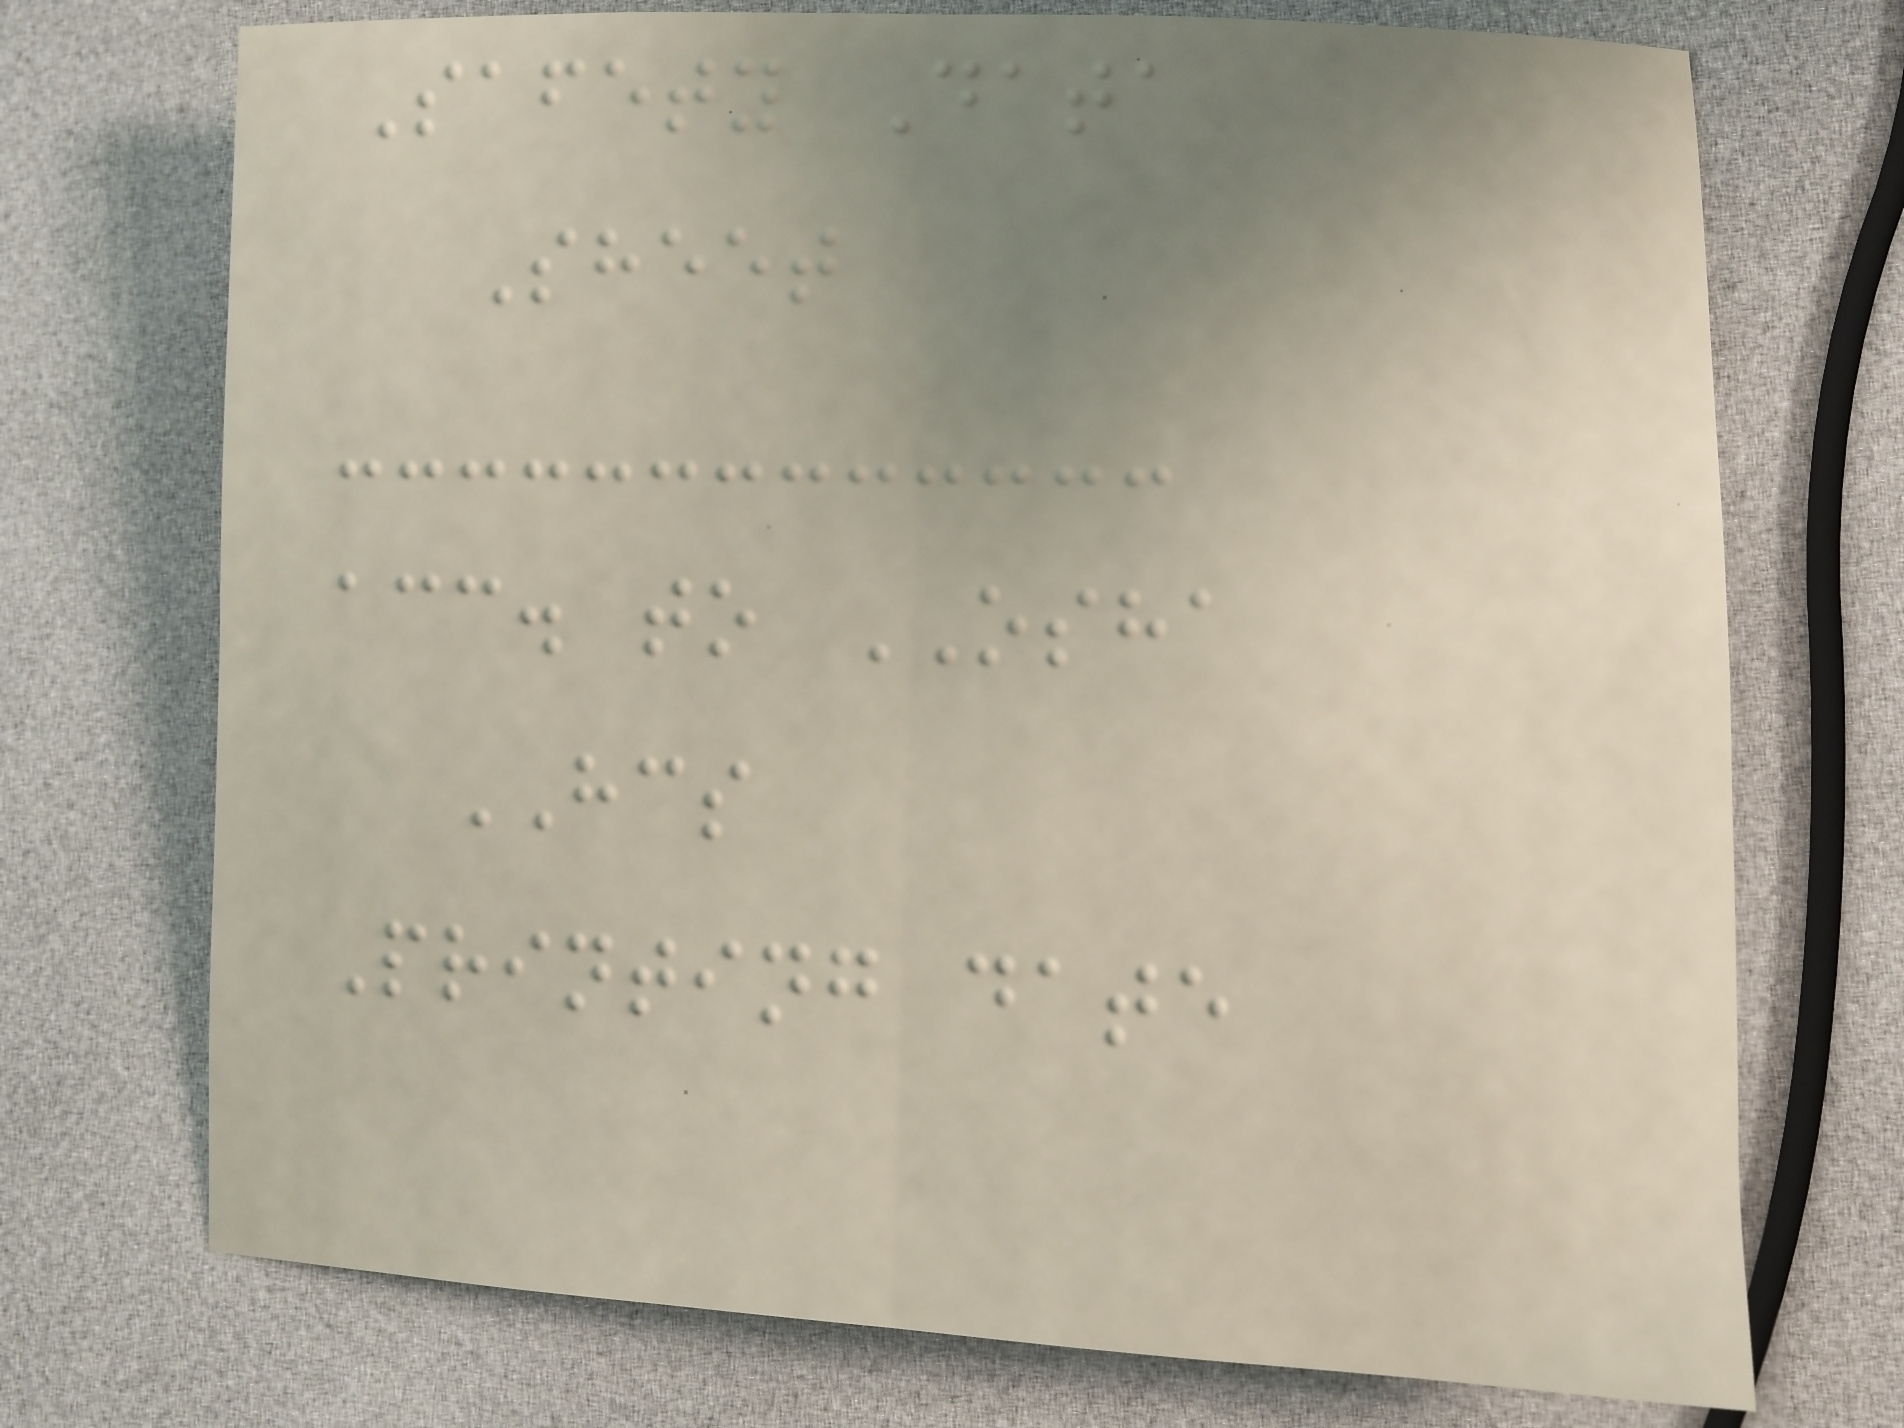Safety Data
Sheet
acc. to OSHA
HCS
Printing date
